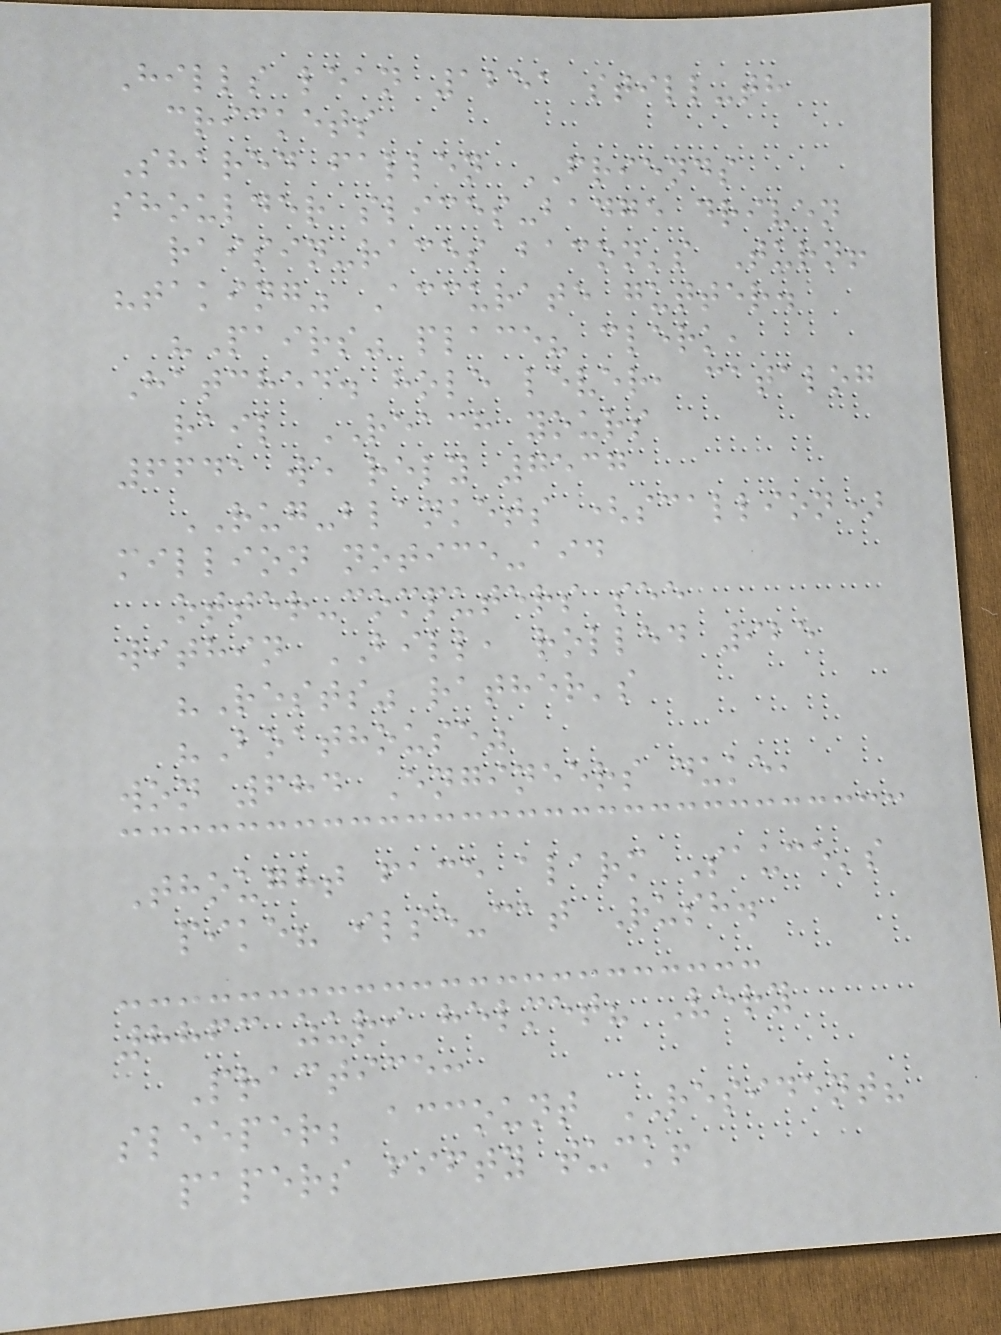Hills lean 1251 still-th
crickets
Shared fallen FRIENDS
shoulder slices-badge driven
raisin-races bacon's Turn!
"taking" Accurate gutter.
"Pairs" place? clerk,
Hatched. hole lever, catalog
rail REACH yours
6641 we rely 7537
RUG-blankets (scallion)
million notice-aid
otter-computers see
within BILL, rolled 925
"Rests" rather's
"Boathouse"
won 684 Engineers duke,
Thought face alarm Sauce's
pike? ilse-cat Rush.
8863 zuri helmet? Very
Practice:
sleeper; account RESIDENT?
papers fifty tuck!
